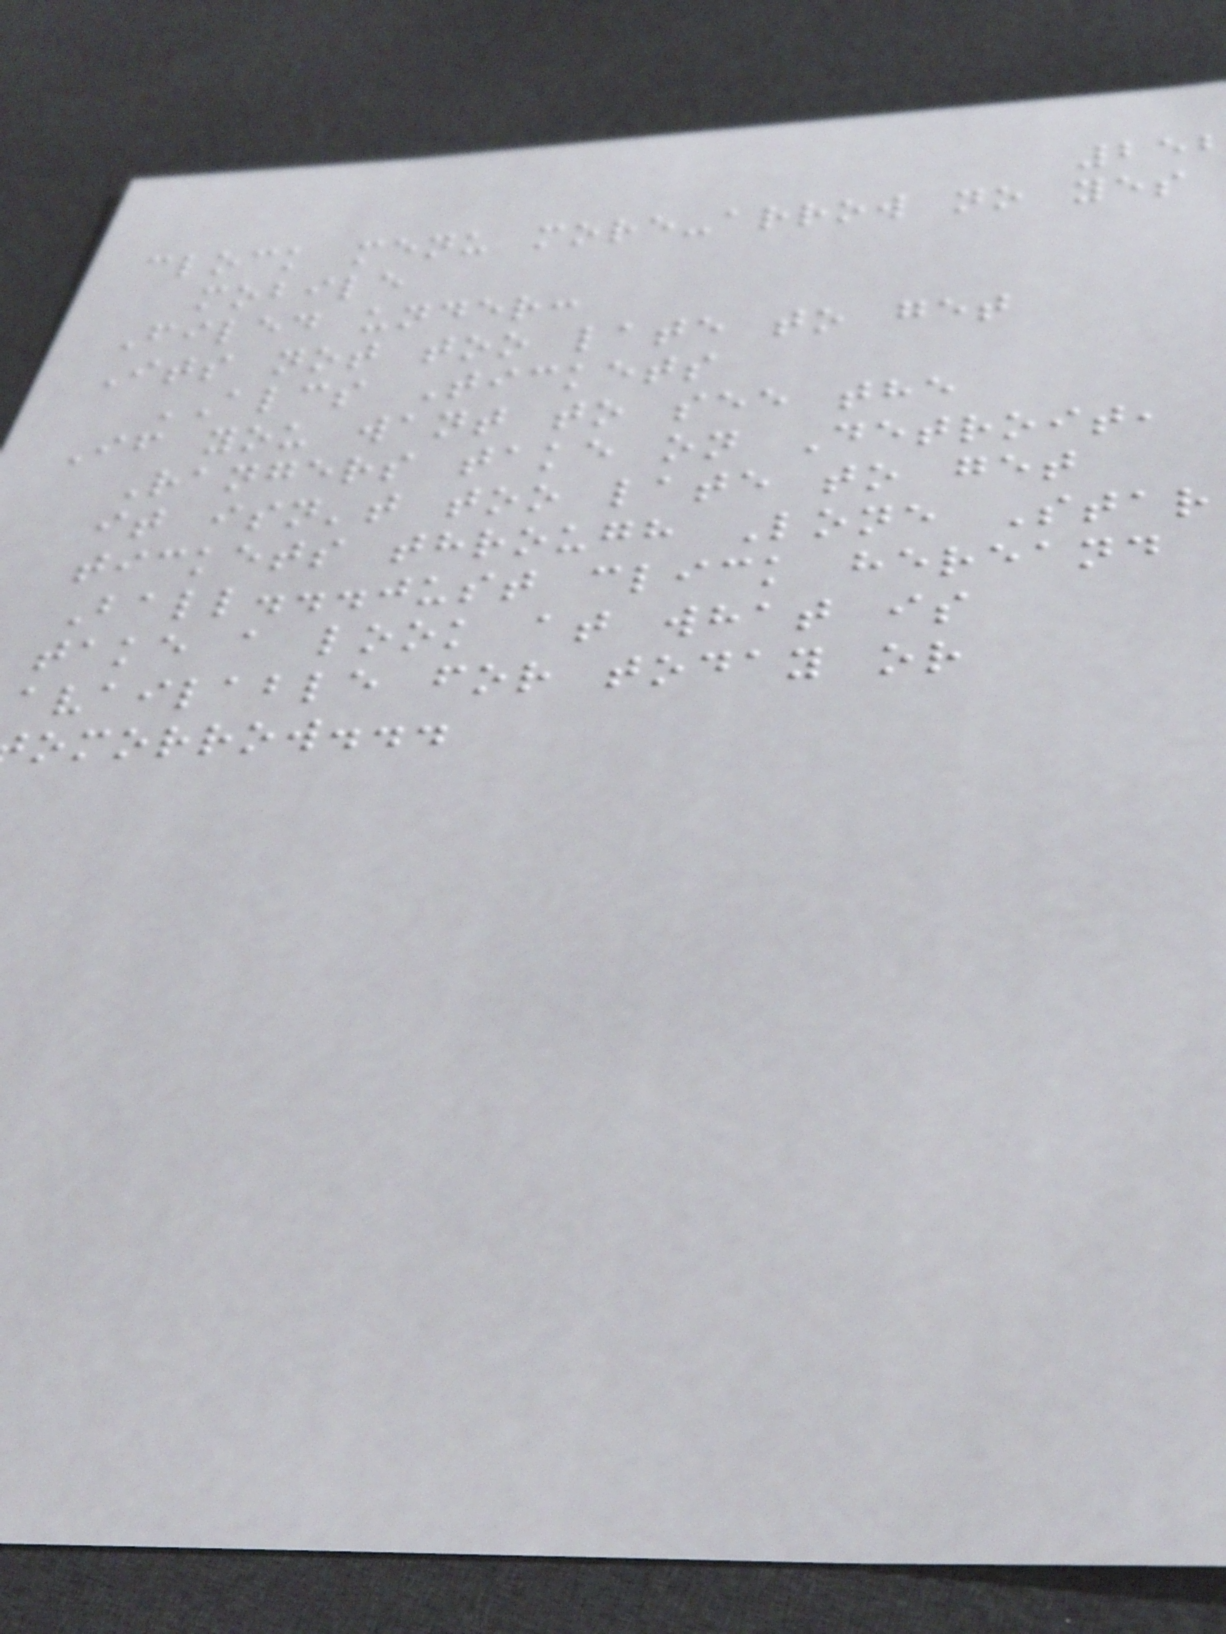clock menu more-arrow no yes
mobile
Filed under:
Its not too late to get
ALCS Tickets
If you want to see the
Rangers take on Detroit,
it isn't too late to get
tickets through Lone Star
Ball...just click hereand
take a look at what is
available for today or
omorrow...
